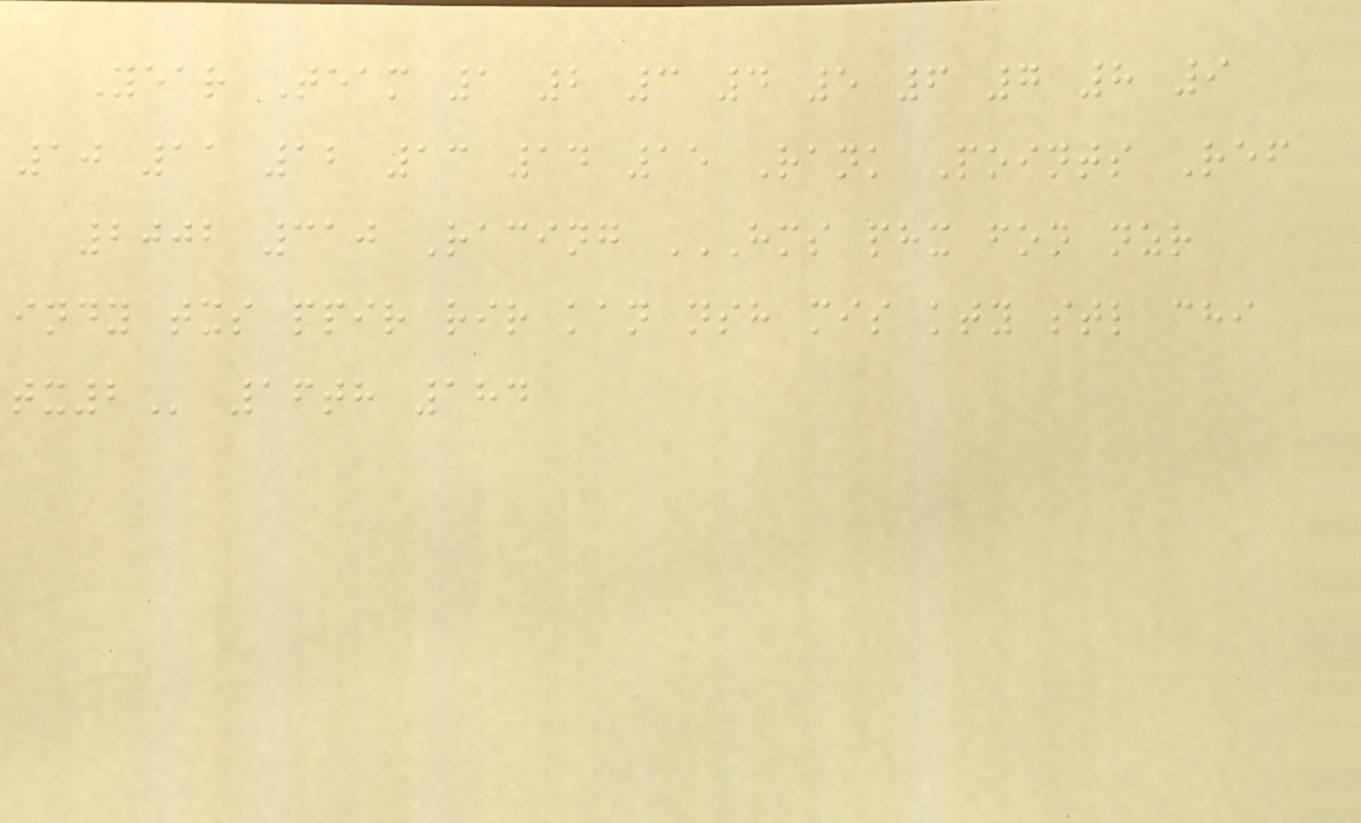Year Team 1 2 3 4 5 6 7 8 9
10 11 12 13 14 15 Rank Points Ref
2002 310 Racing HMS PHX FON NZR
INDY TXS PPIR RIR KAN NSH MIS KTY STL CHI
TX2 16th 184
